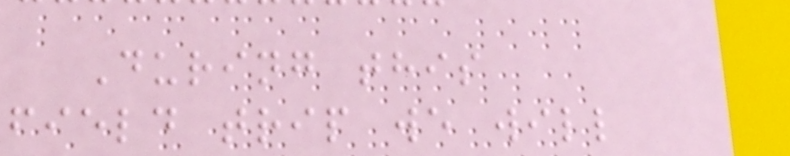During this
field trip we will
